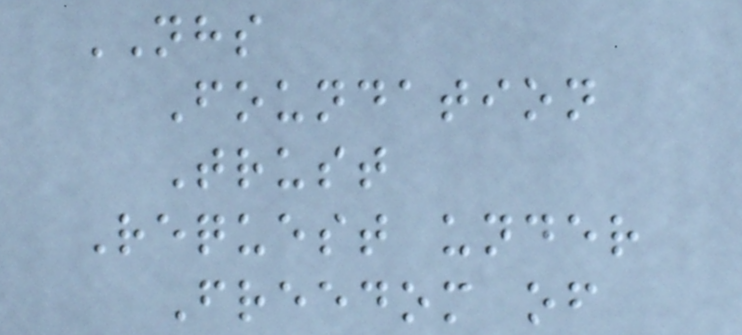NHS
Foundation
Trust
Request under
Freedom of
